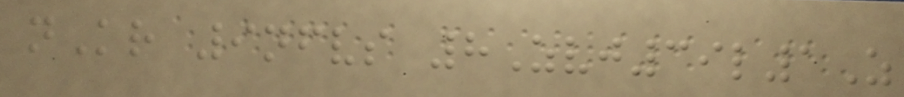nKr 9nfvs 8Zvj39l1Z
